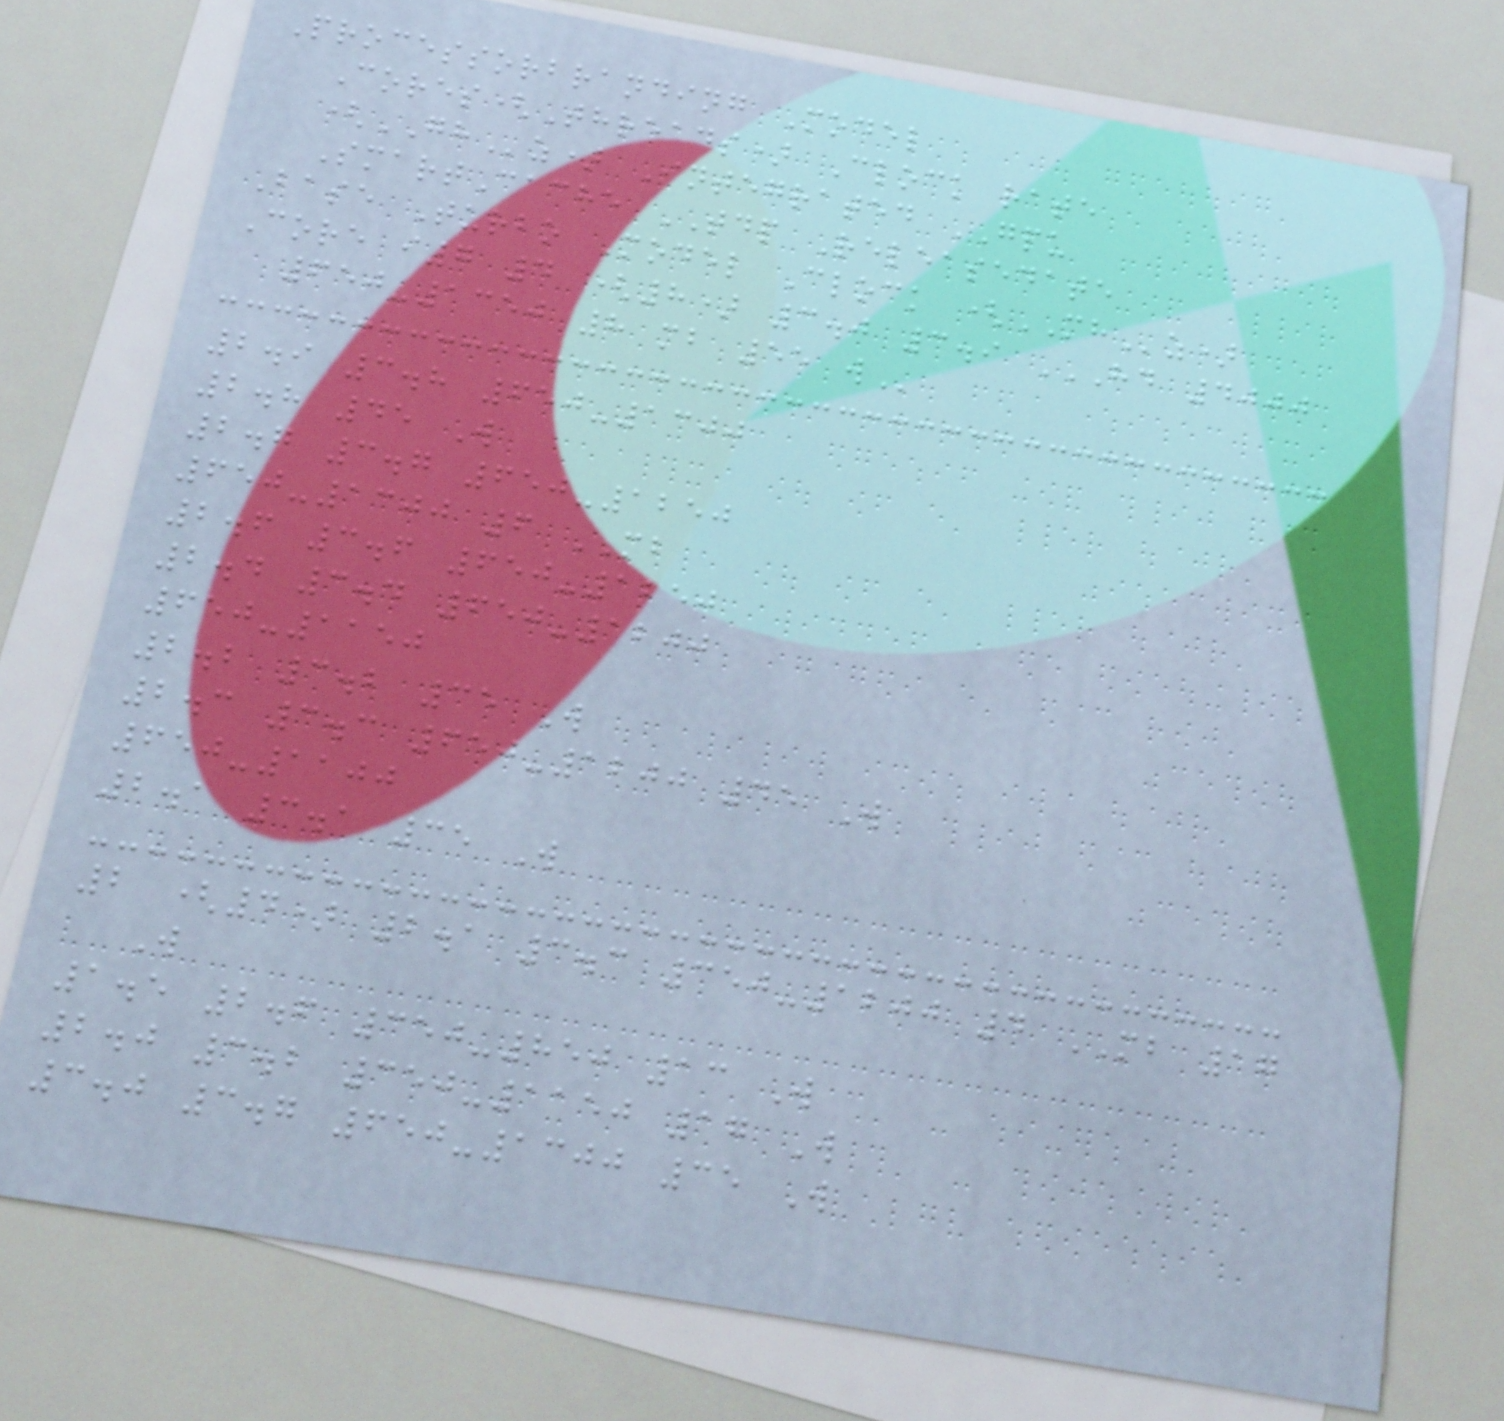Processorbranding Model
Cores(Threads) Clock rate
(GHz) Integrated GPU
SmartCache TDP Releasedate
Base Turbo Model Clock (MHz)
Core i7 4 (8) 3.0 3.9 HD 4000
650-1350 8 MB 55 W
2.9 3.8 650-1300
2.8 45 W
2.7 3.7 650-1250
650-1300 6 MB
2.6 3.6 650-1250
2.4 3.4 650-1200
650-1150
2.2 3.2 35 W
2.3 3.3 650-1200 45 W
650-1100
2.1 3.1 35 W
2 (4) 2.1 3.3 350-1200 4 MB 17
W
1.5 2.6 350-850 13 W
2.0 3.2 350-1150 17 W
3.0 3.7 650-1300 35 W
